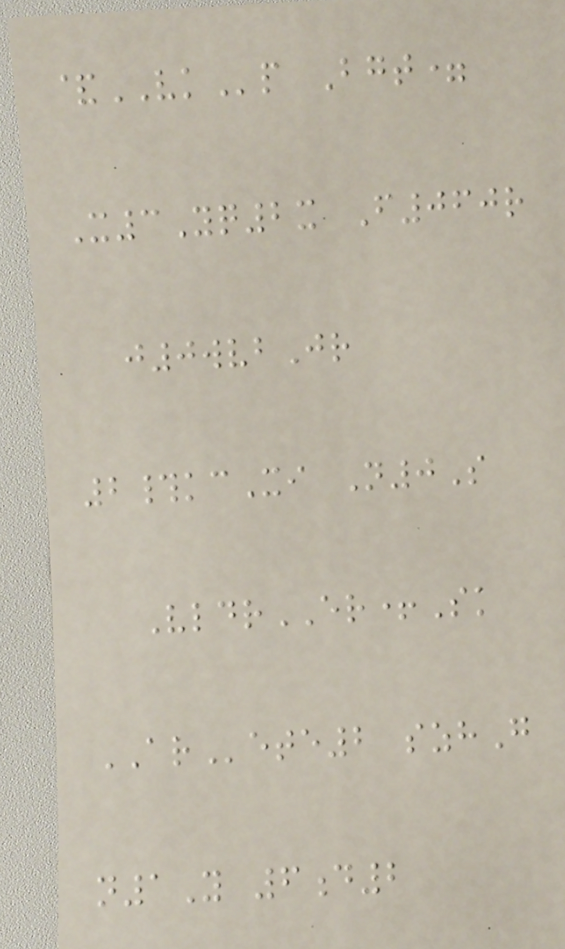&VKp Bgt=
X3Yq2x F060r
j0wvbJr
2#kcXi N0S
VldrER+Sk
ARete2 szhG
n1Y 6d2
